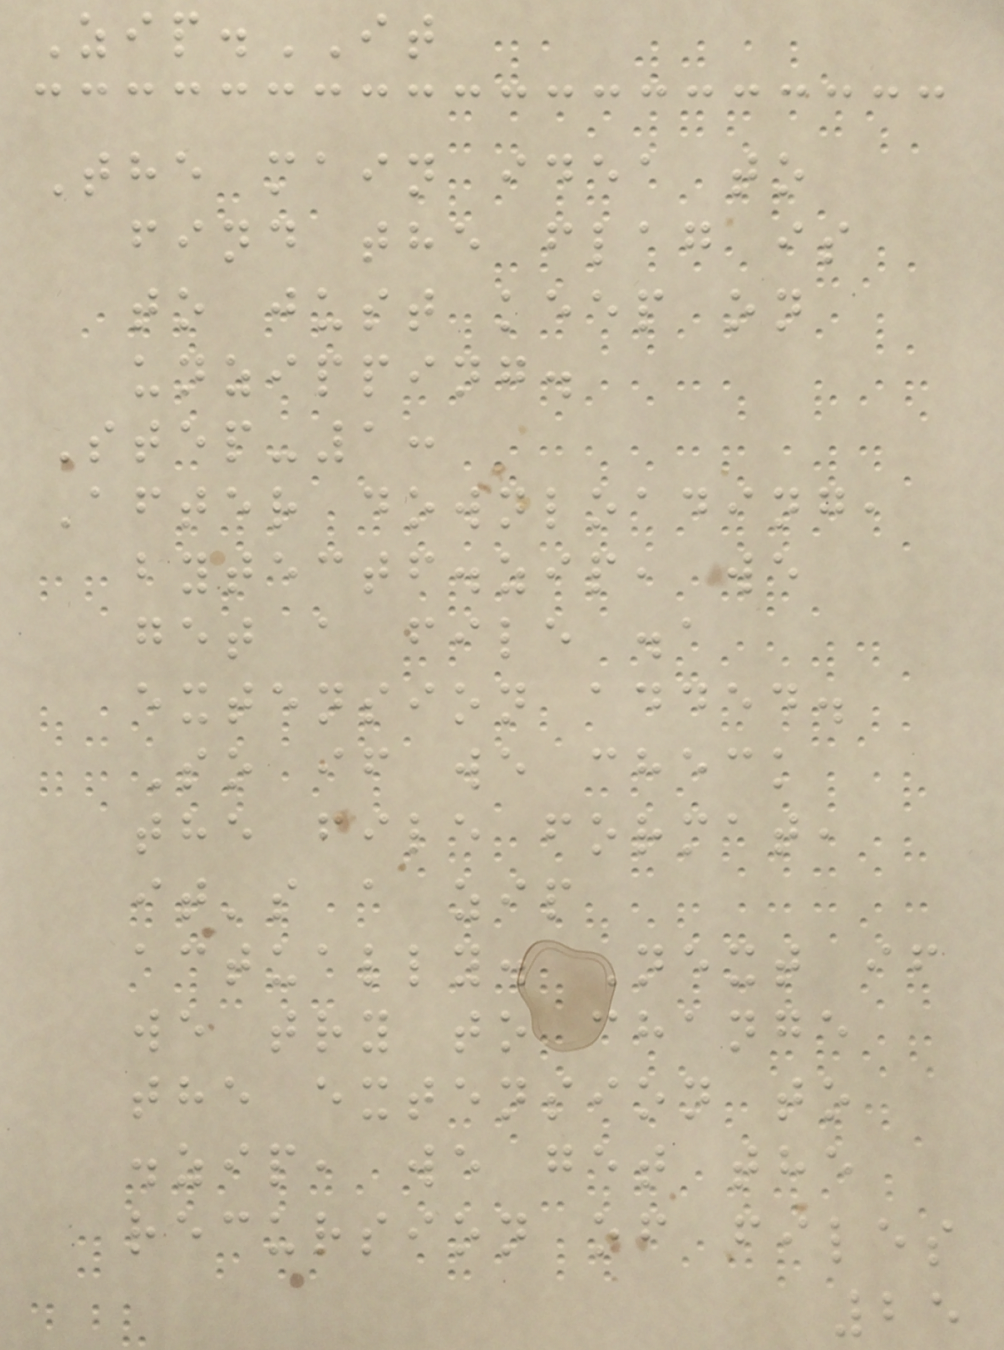Zip.IT
The main idea to
find the flag is
to just keep on
unzipping.
Step-1:
After downloading,
bytectf.zip, we
get a file .a
extension added.
So if we check
the file format,
it's a zip
actually. Next if
we try to change
the extension to
.zip, we get the
recursion of files
25
